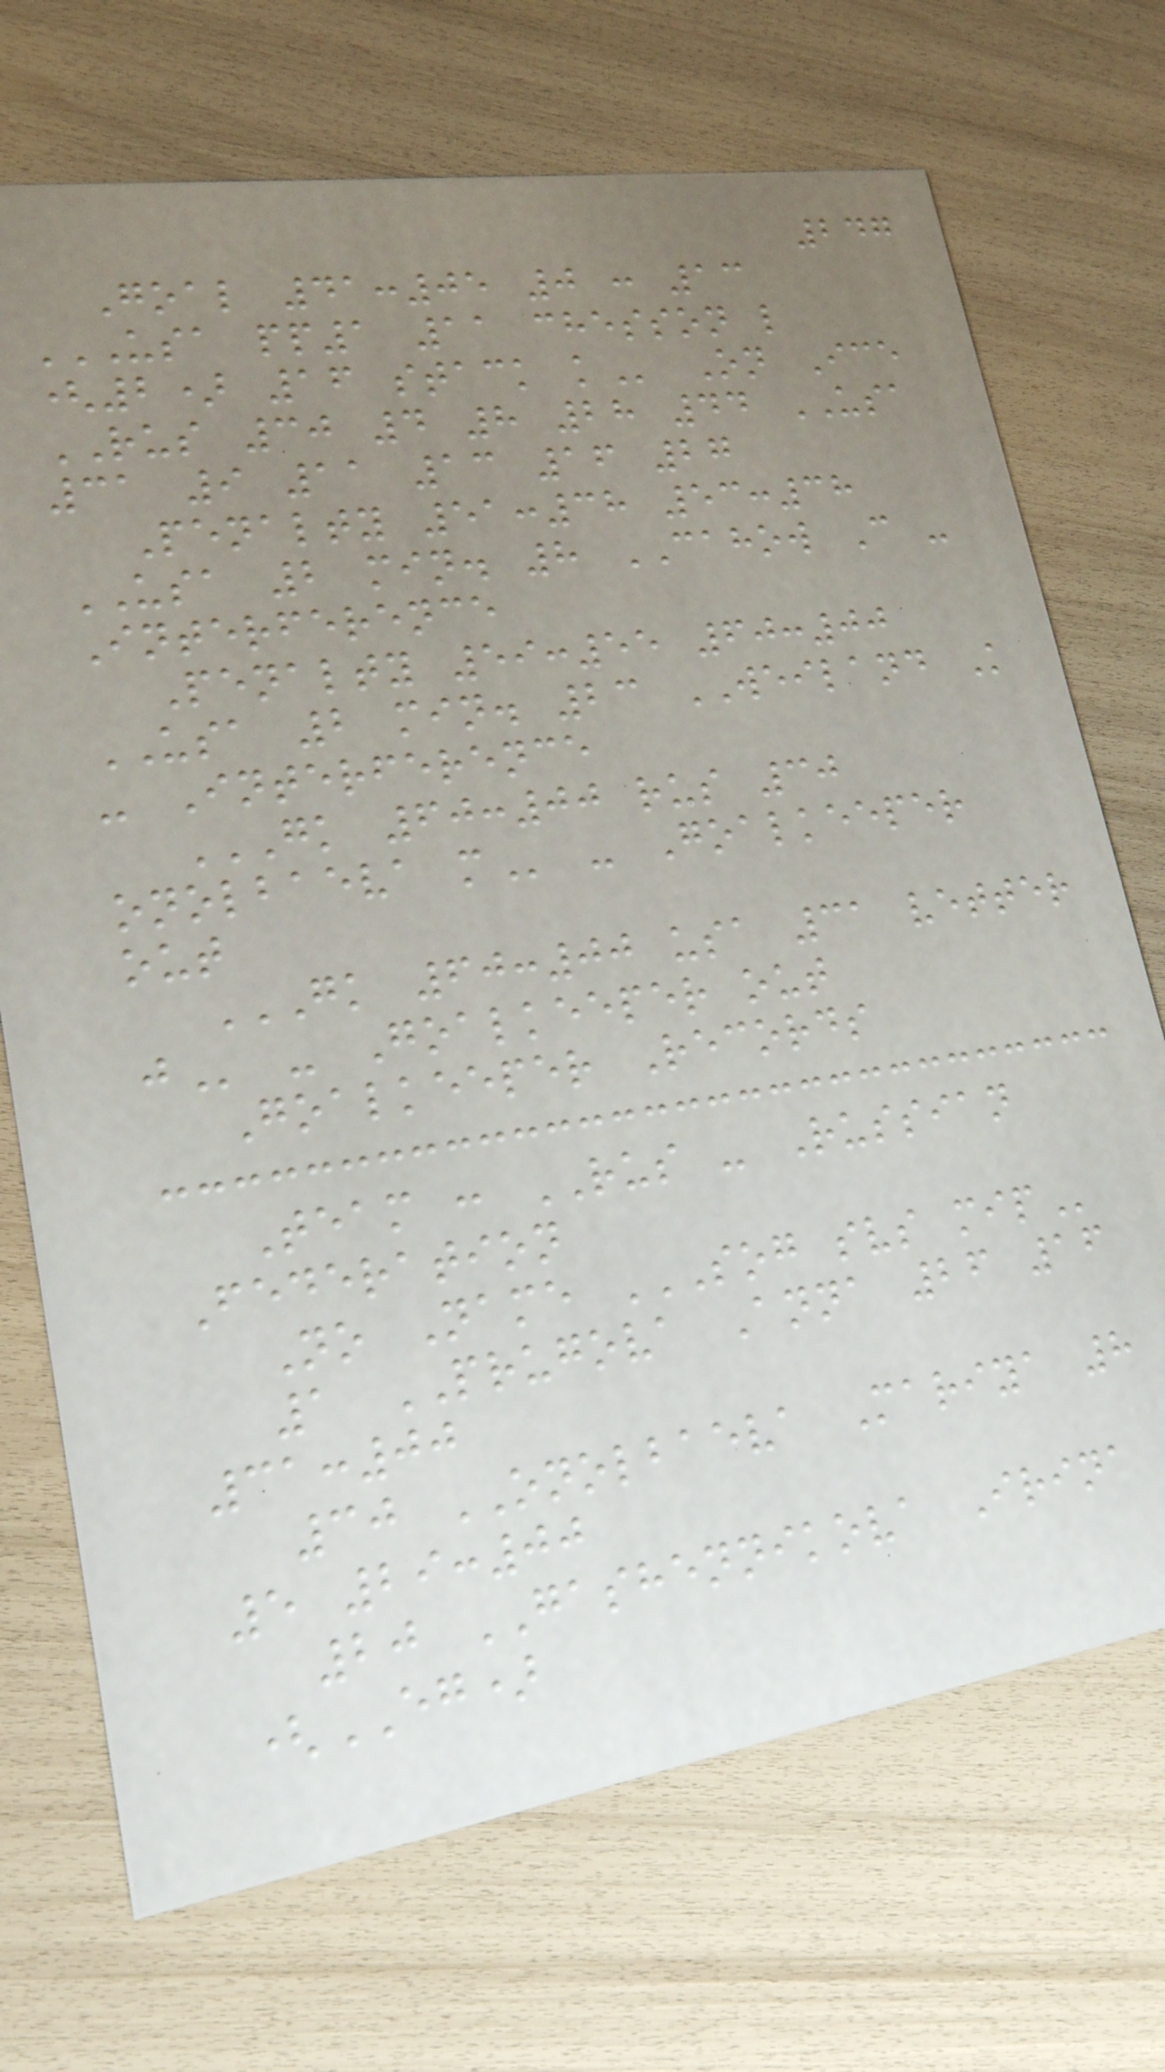247
Goal 41:05 0 : 13
USA PP1 11 CHESSON L
(2) 16 STACK K On Ice
RUS 30 4 8 28 44 USA
31 9 11 13 16 27
Penalty 51:38 53:38
USA 2 min. 8 CAHOW C -
Interference
Penalty 59:55 60:00
USA 2 min. 23 WEILAND K
- Interference
GK 60:00 RUS 30
ONOLBAEVA M - Goalkeeper
out
GK 60:00 USA 31 VETTER
J - Goalkeeper out
Goalkeeper Records
Team : RUS - Russian
Federation
No Name SOG SVS MIP
1 PRUGOVA Anna 26 16
31:00
30 ONOLBAEVA Mariya 8
5 29:00
20 GASHENNIKOVA Irina
(EG)
